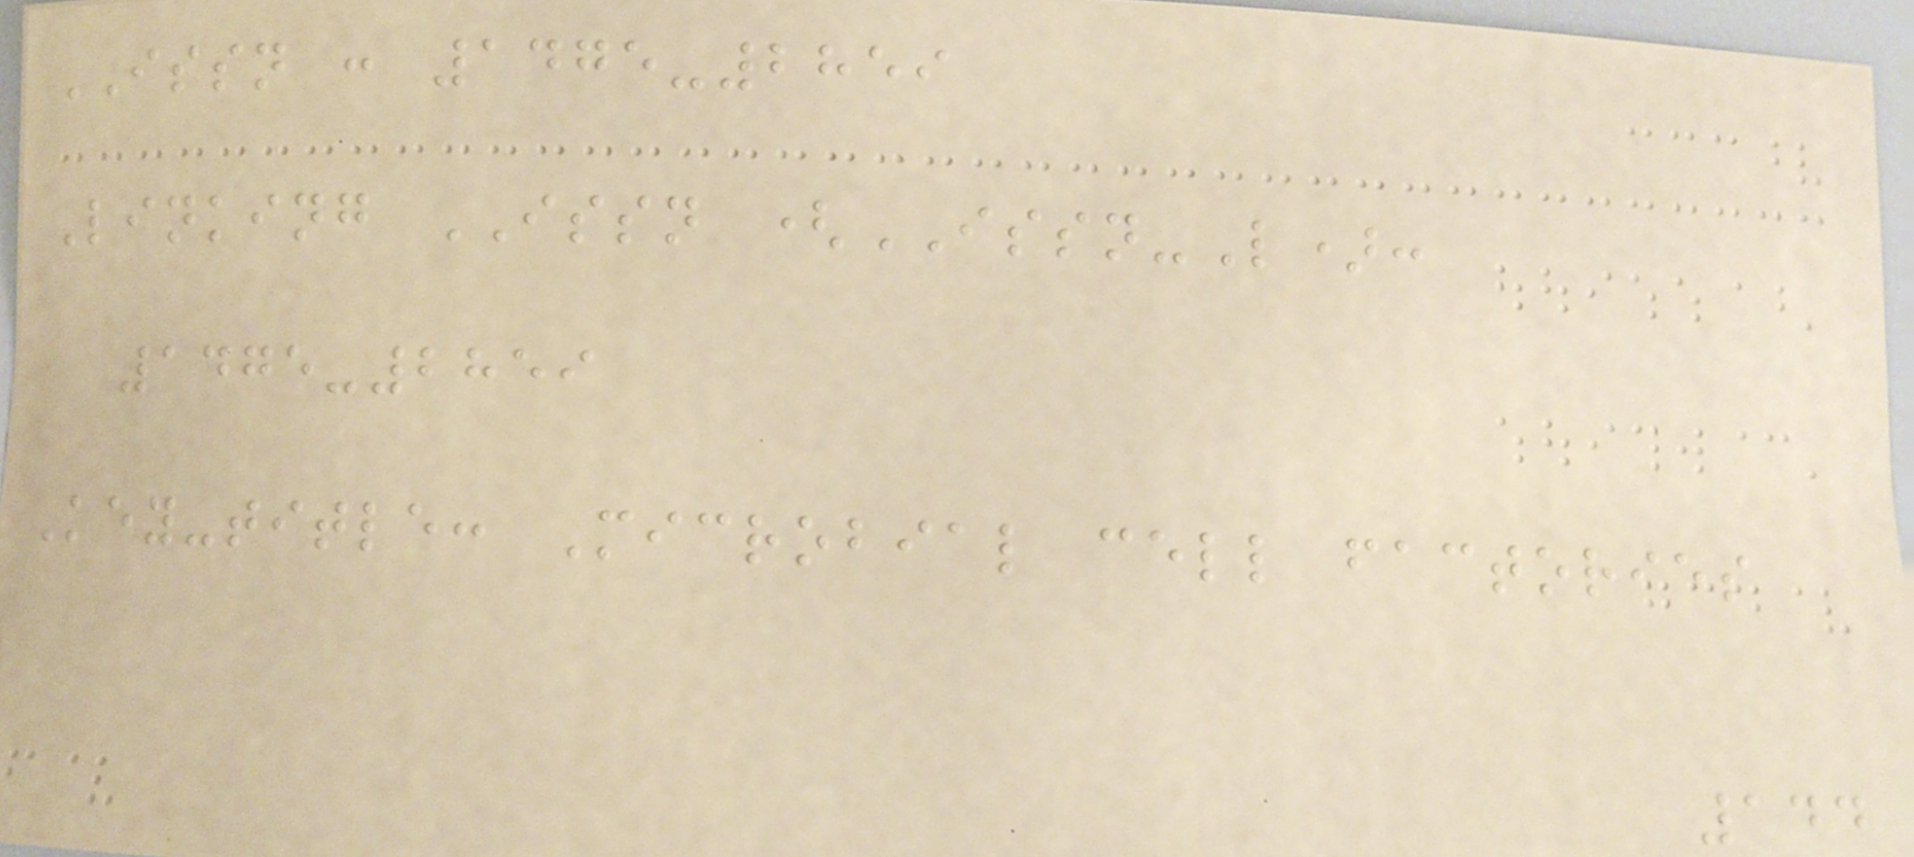ISSN : 1475-2859
Linking ISSN (ISSN-L):
1475-2859
Key-title: Microbial cell factories
144
